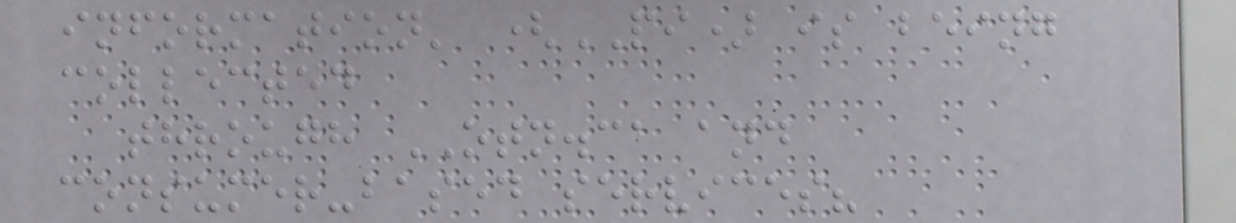information' (PI) is being
collected
through OTN.ca and
consumer-based services?
